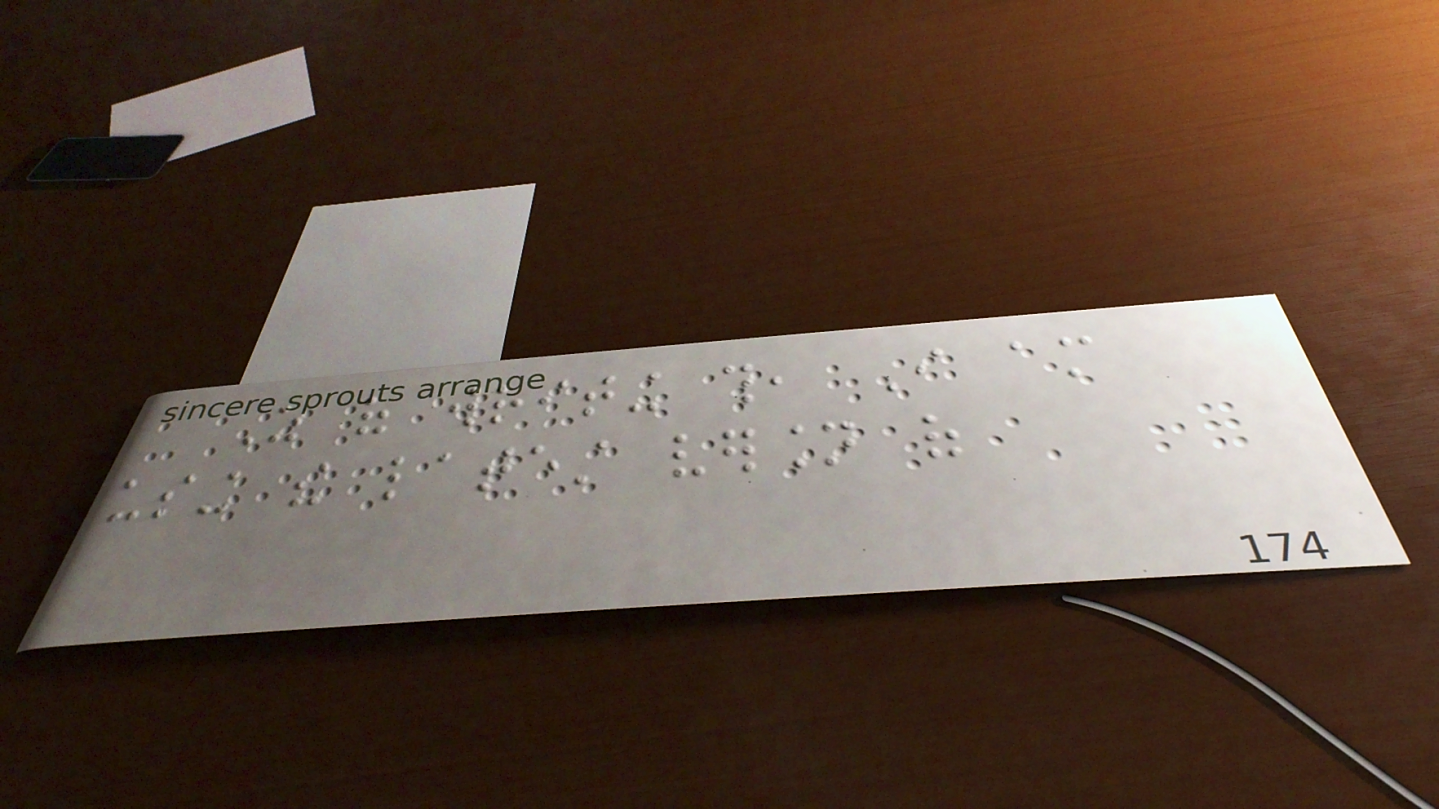As of writing this, I am
using the latest version of
